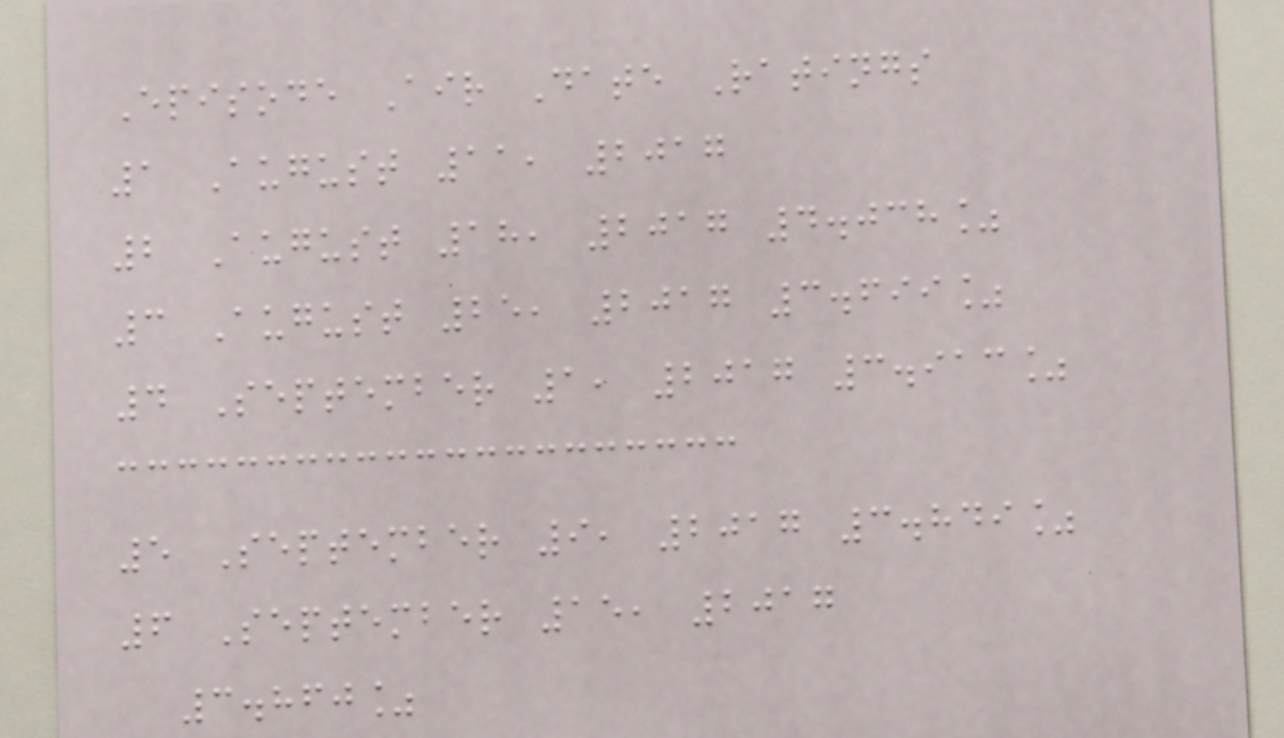Episode Air Date Ratings
1 August 11, 2017
2 August 18, 2017 4.038%
3 August 25, 2017 3.699%
4 September 1, 2017 3.913%
5 September 9, 2017 3.849%
6 September 15, 2017
3.860%
